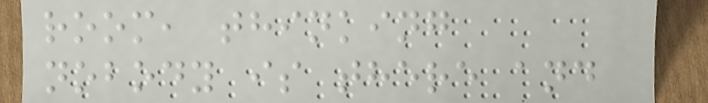room, thinking
nobody is there and
